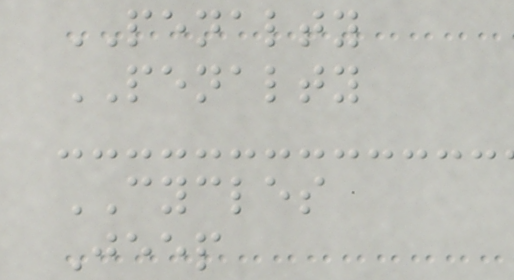PENALTY
PENALTY
CYCLES
Jeep
